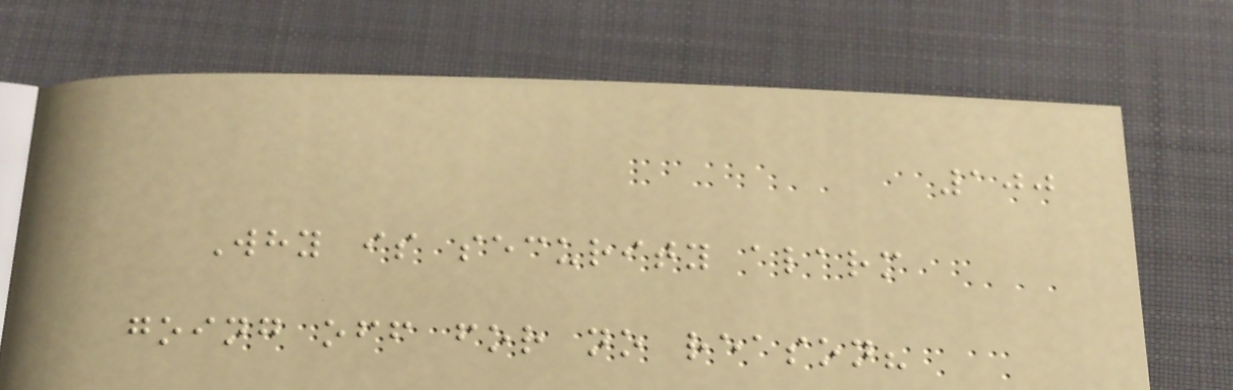100
Why is security alarm
going off for no reason?
